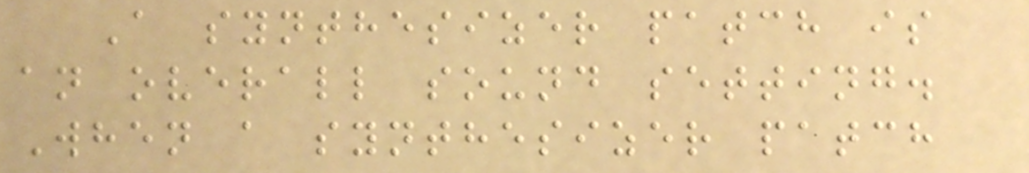A synthesizer patch is
an overall sound setting.
When a synthesizer patch
